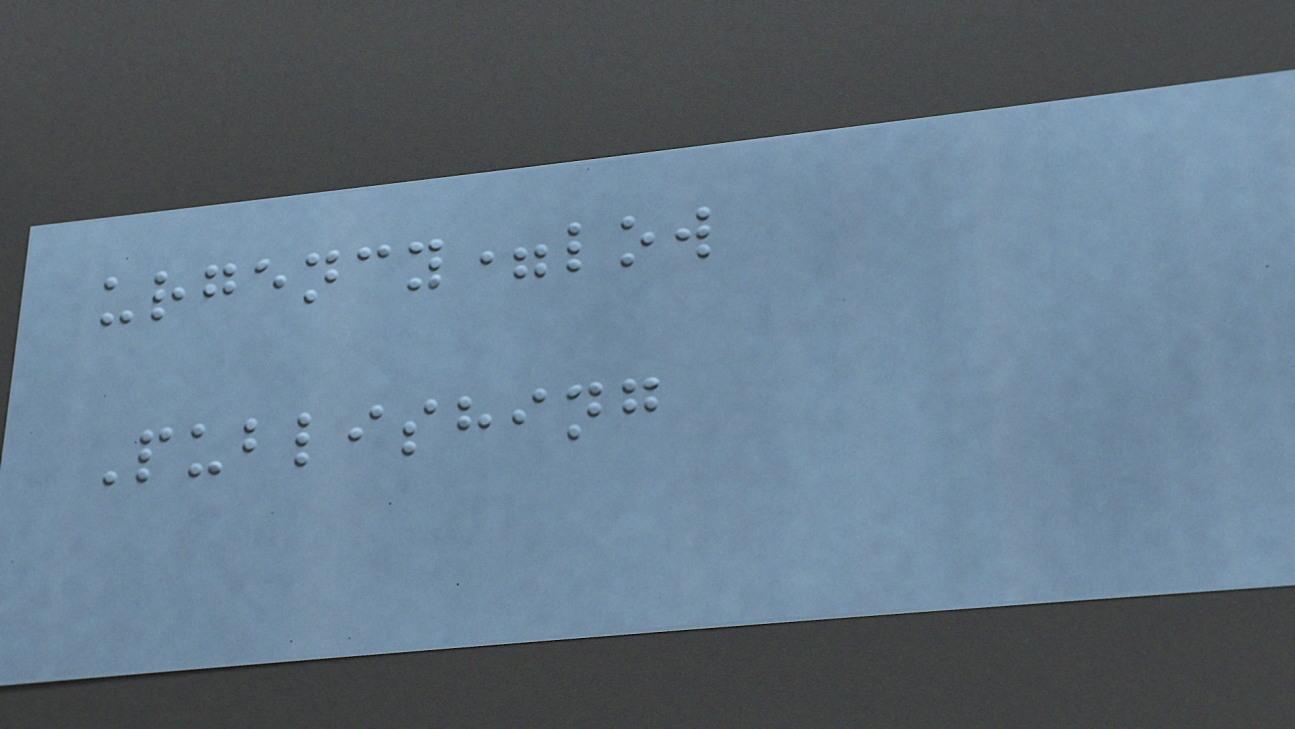urgency=low
Publishing
